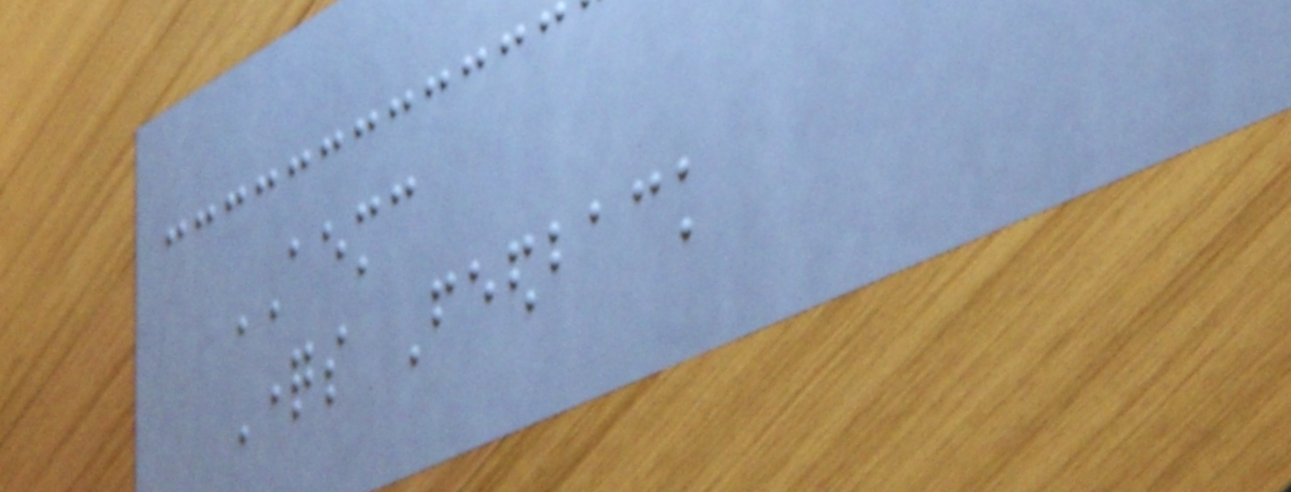AEMC
Questions Feedback
